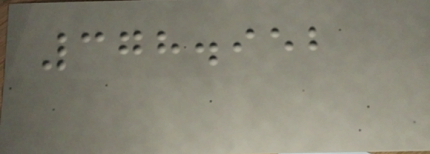378.952
